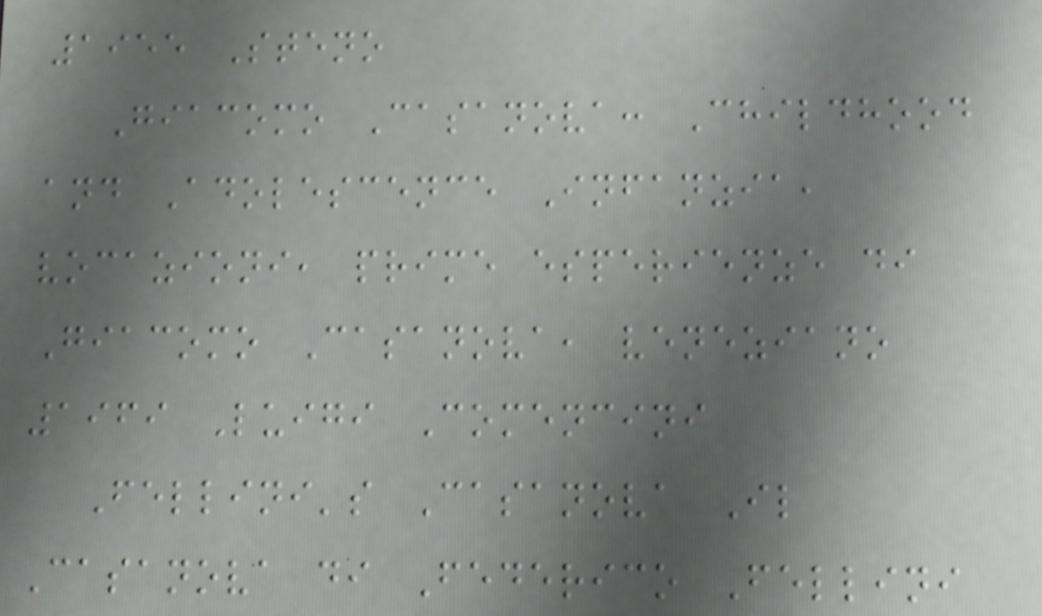1955 Steno
Giacomo Casanova: Childhood
and Adolescence Infanzia,
vocazioni, prime esperienze di
Giacomo Casanova, veneziano
1969 Luigi Comencini
Fellini's Casanova Il
Casanova di Federico Fellini
